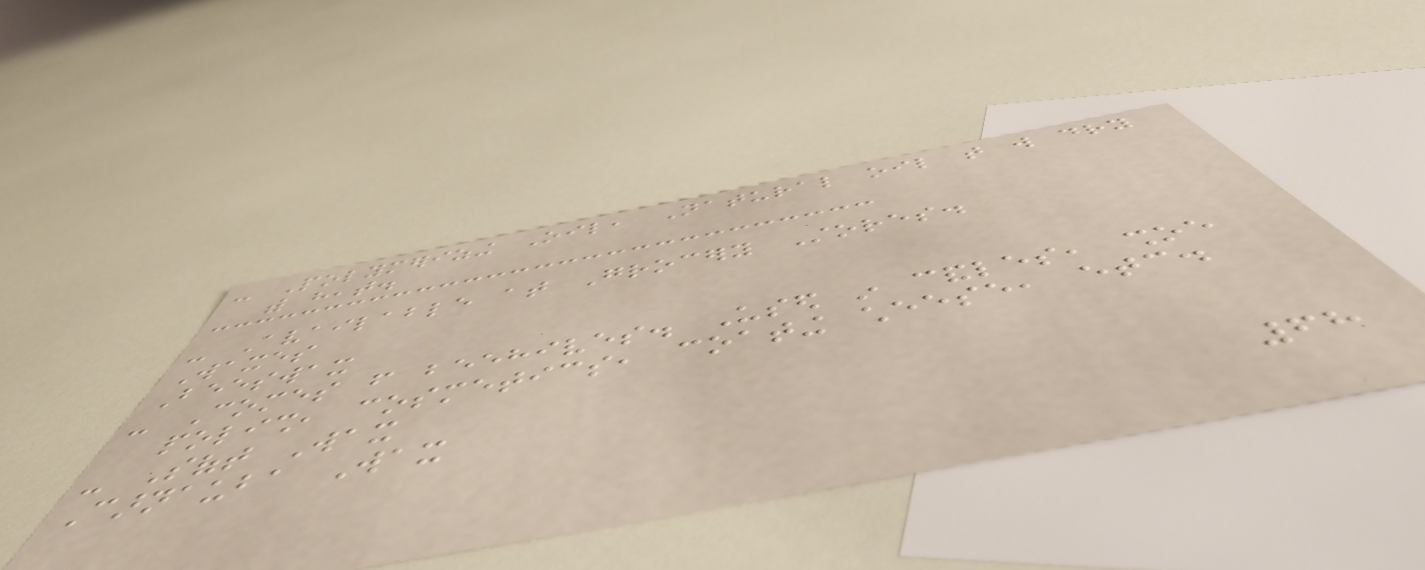- Polymerizing Oil, Natural oil that will dry
with heat.
- Available at Grocery Stores.
Waxes
Beeswax
- Comes from beehives. Used in candles, shoe
polish, cosmetics, coating cheese, etc.
- Soft Wax
Carnauba Wax
68
